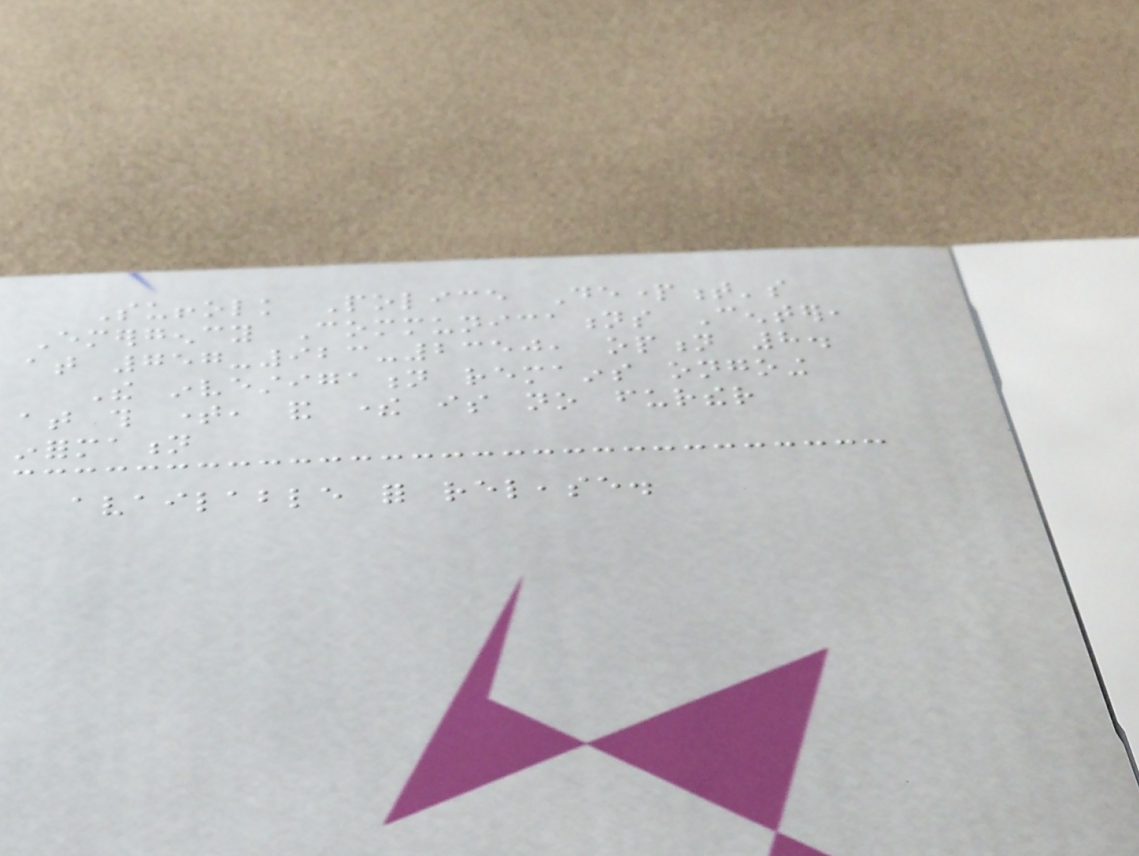Suffolk Police Department's
Emergency Communications Center,
at 757-923-2350, option 8.
The investigation remains ongoing
at this time, and there is no further
information
available for release.
